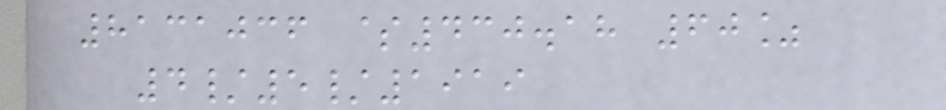8131036 $430.18 60%
4/5/1919
